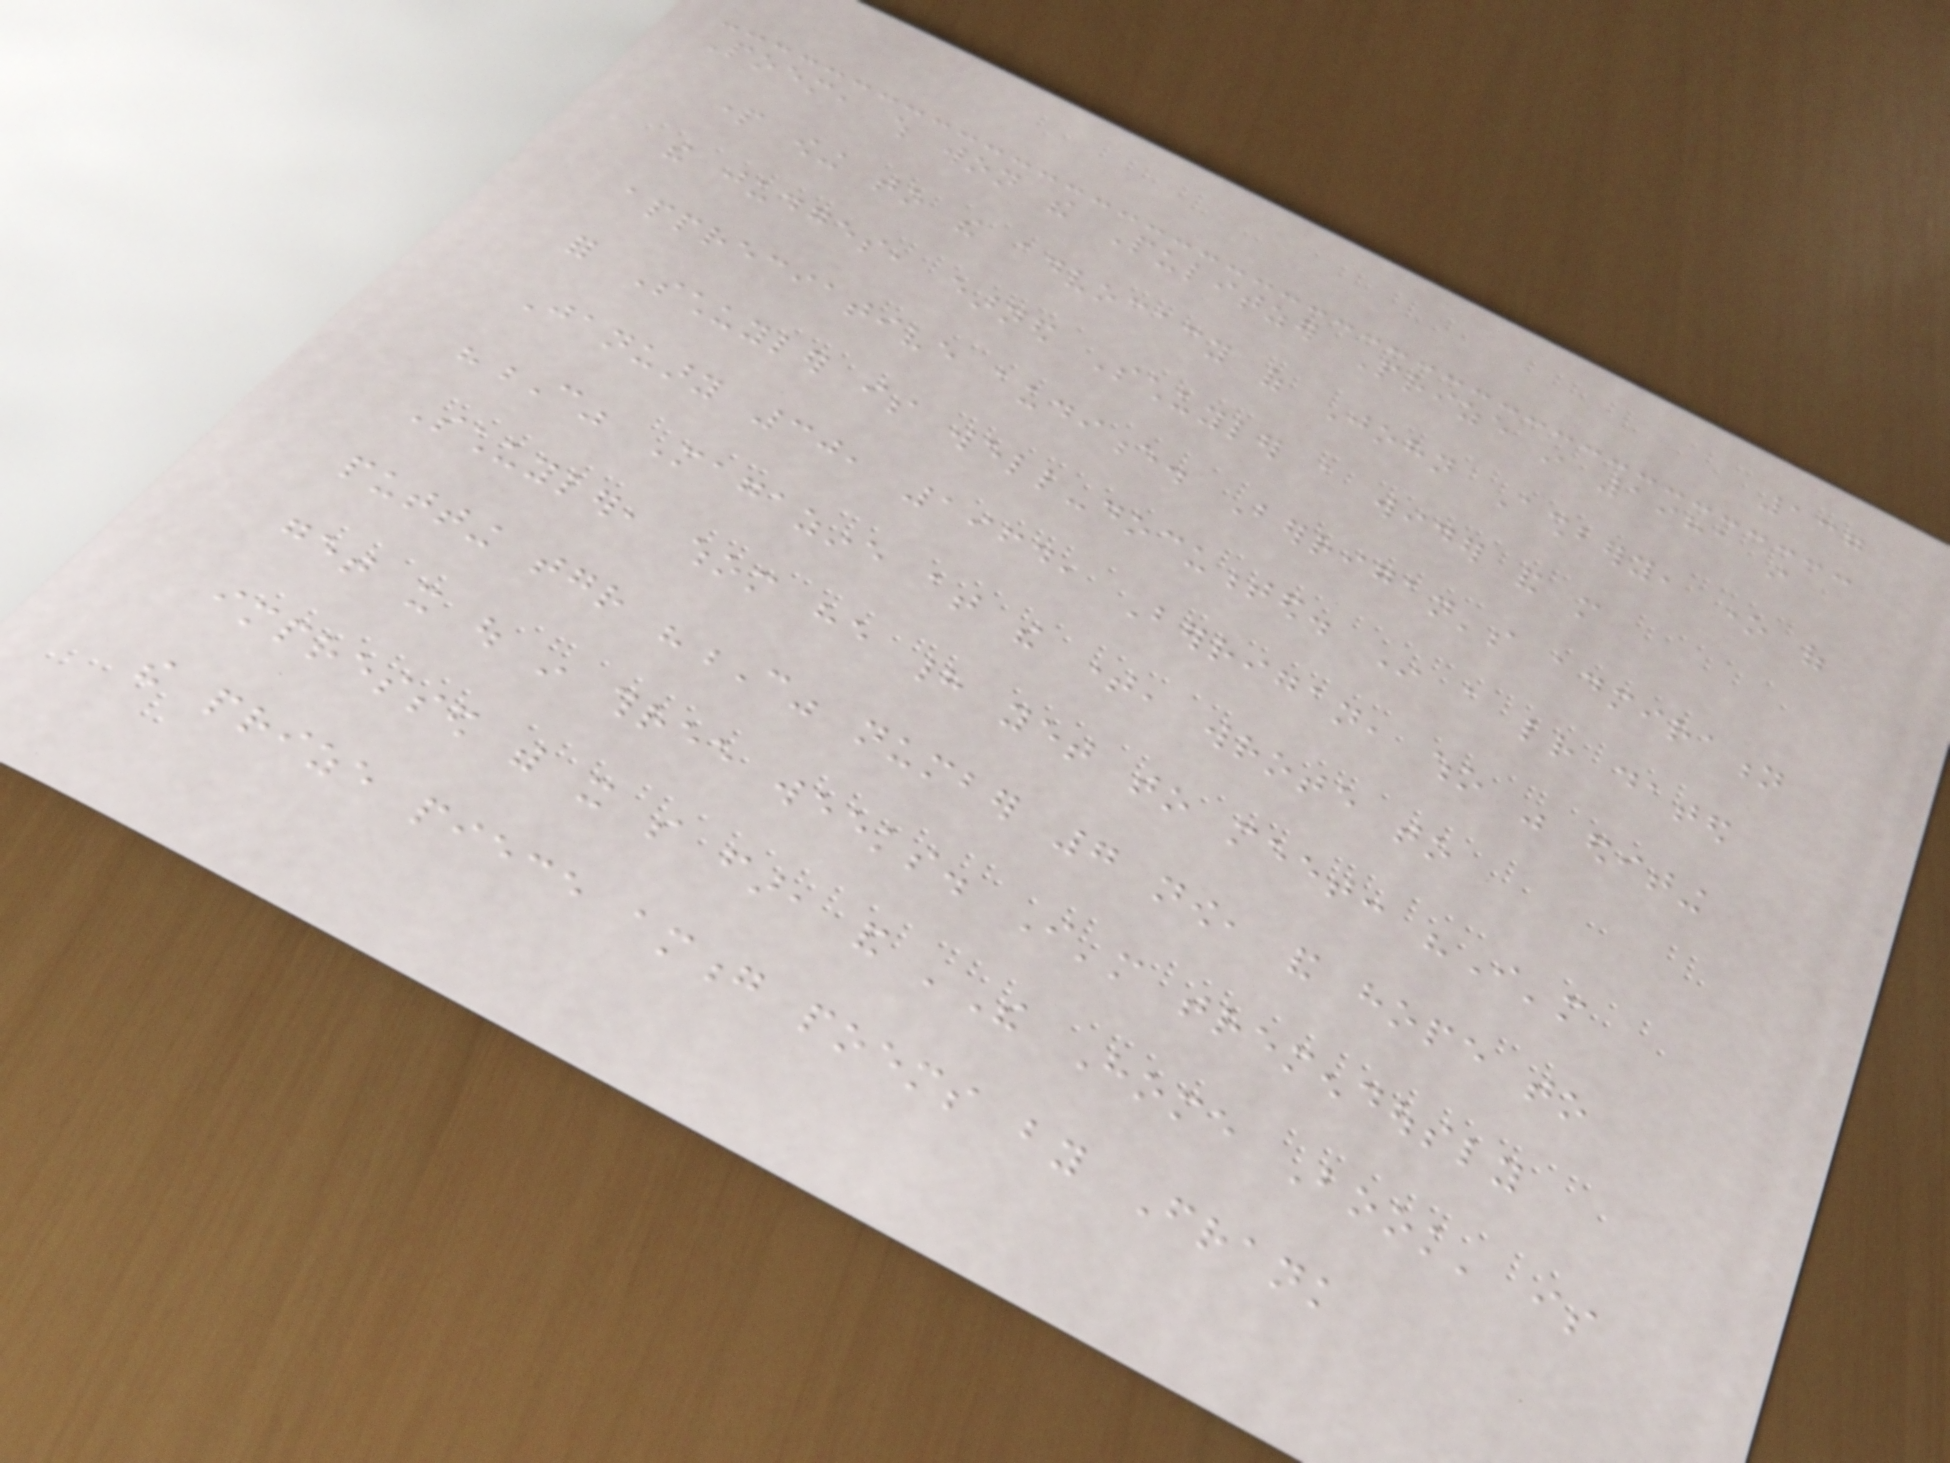137
Poem, which won the Pulitzer Prize in 1981 in
part owing to the advocacy of John Ashbery, one of
the judges, earned Schuyler a wider and more
appreciative audience. Berrigan's admiration
for Schuyler is well-documented. In a letter dated
January 30, 1964, Berrigan, who was editing
"C" Magazine at the time, wrote to
Schuyler, whom he had yet to meet: "I'm
putting together "C" number 7 now, and hope to
get it out in three weeks. I'm tremendously
impressed with it so far, and 'The Home Book' is
the prize piece among poems by Frank
